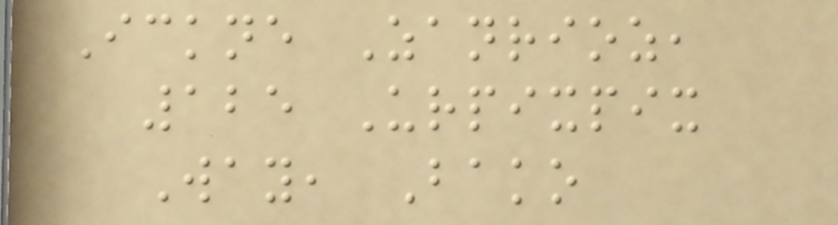Ickne Zanrioz,
125 Urpixpix
Way, Bako
